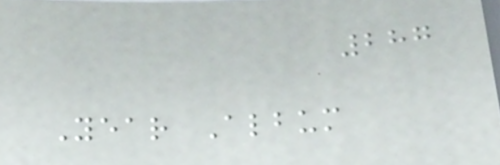287
Year Album
